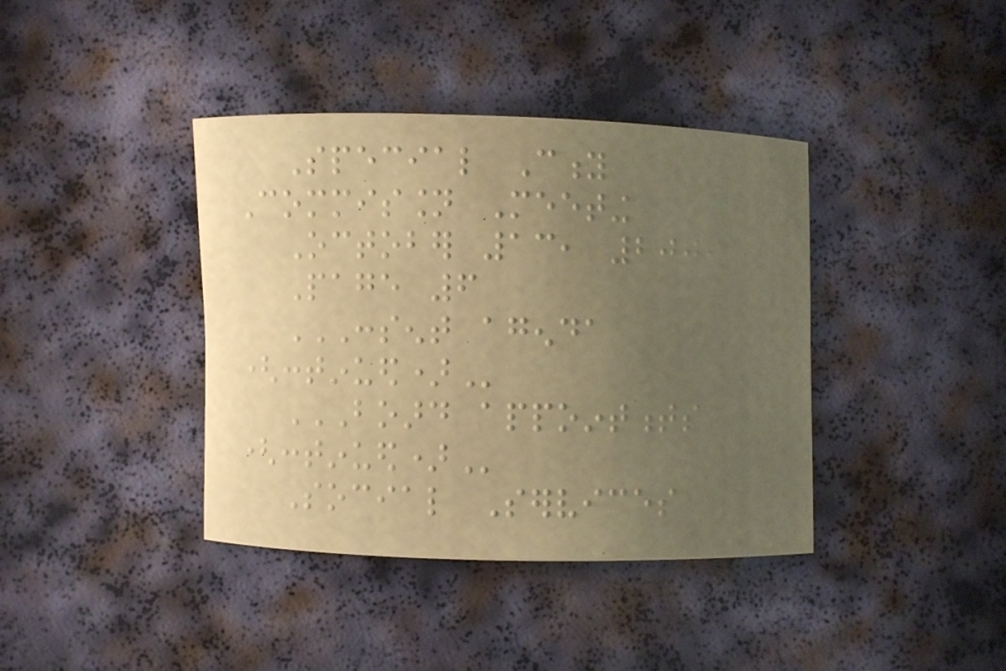Special City
Commission Meeting
October 13, 2009
Page 6
CONSENT AGENDA
(CONTINUED)
BOARD APPOINTMENTS
(CONTINUED)
Social Services
